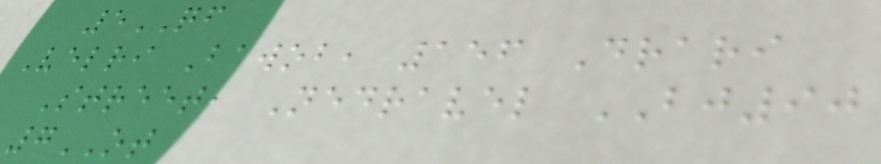5QF
Velri Bawob, 156 Drari
Street, Nedravel BJ90
7OT
